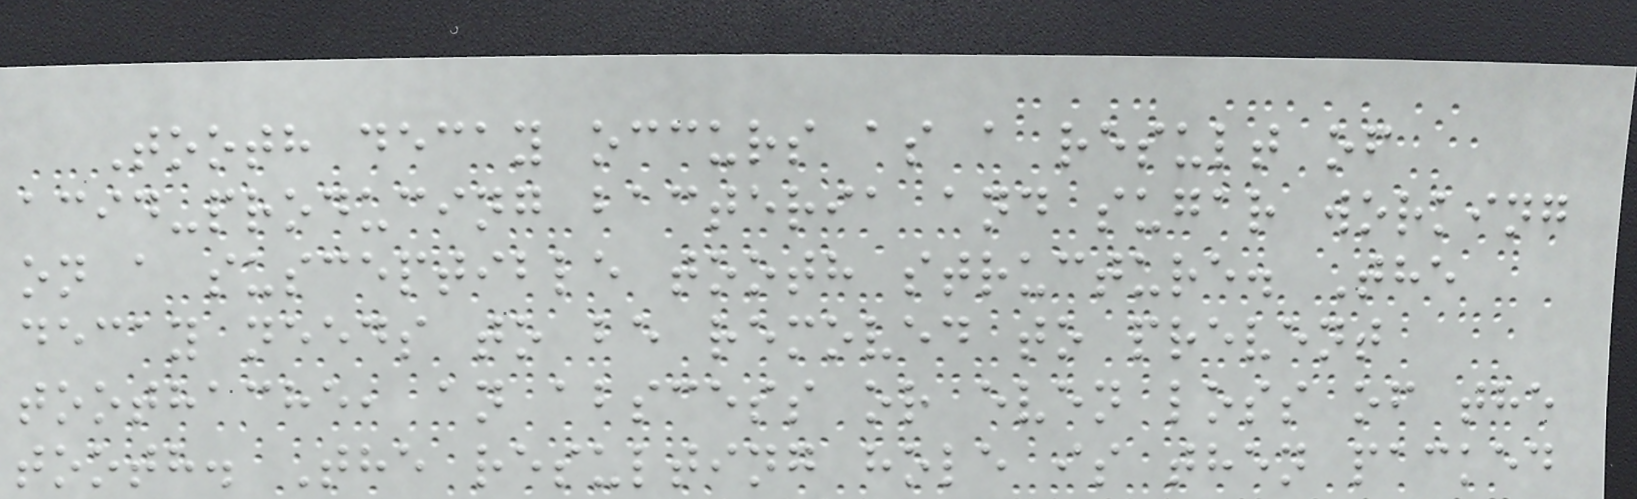Tooth decay occurs as a result of
acid-producing bacteria and sugar working
on a susceptible tooth structure. The
decay needs to be removed to prevent
toothache, an abscess or even loss of the
tooth. The resulting hole is then packed
